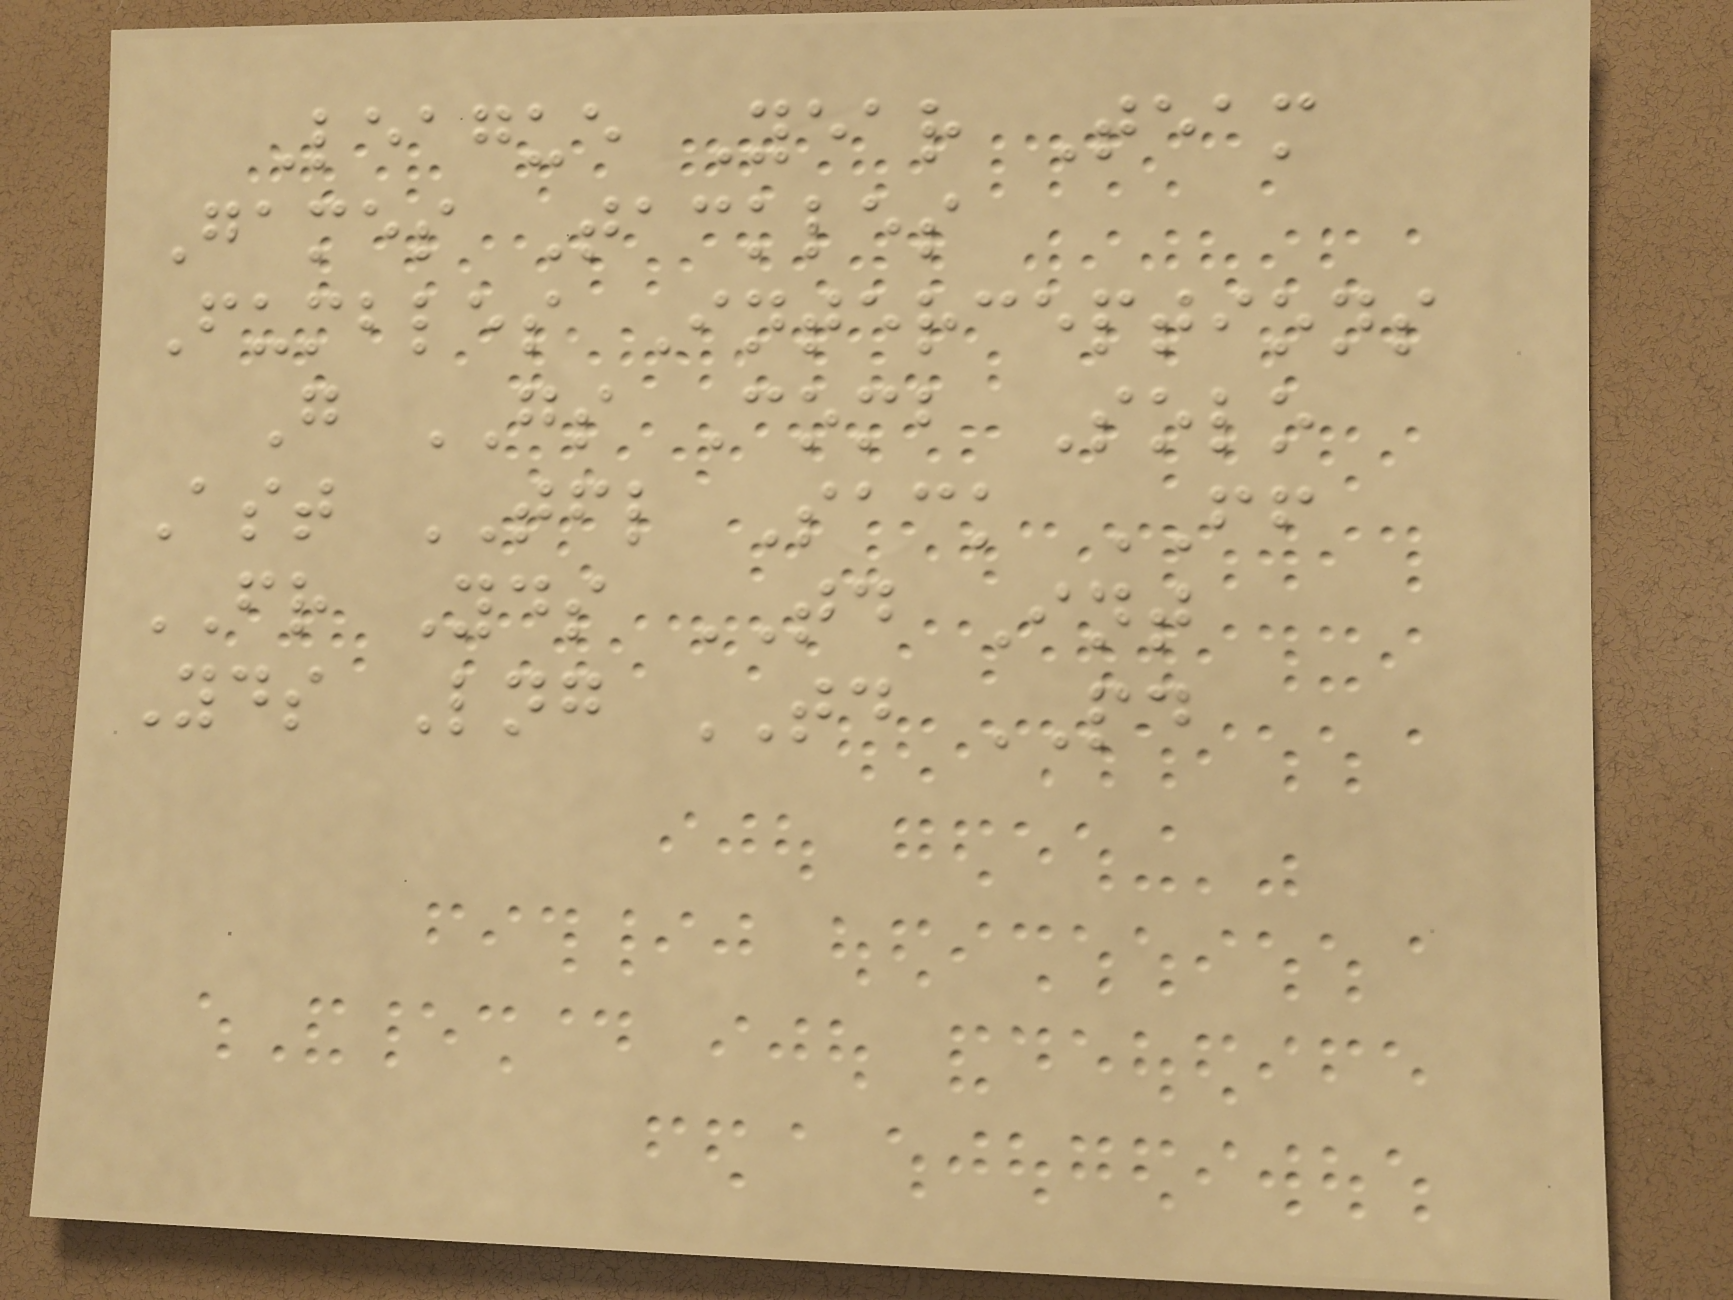League Year Team
Games Tackles
Fumbles Interceptions
G GS Comb Solo
Ast TFL Sack FF
FR Yds TD Int
Yds Lng TD PD
